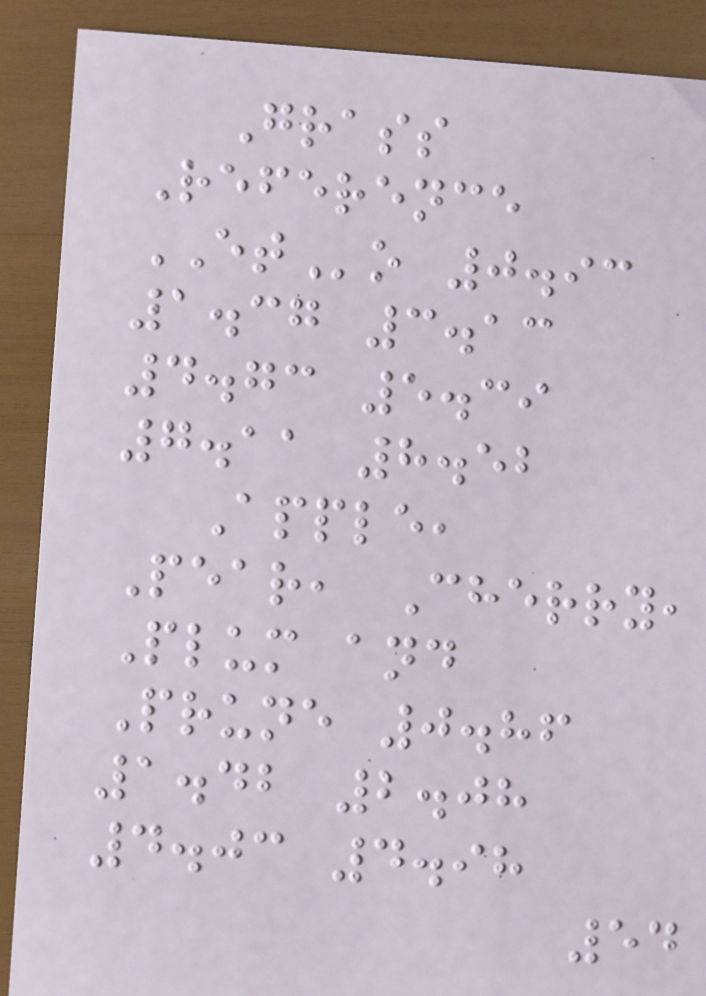Grass
Reference
ETo 0.93
1.37 3.13
4.73 5.39
7.11 8.52
Apple,
Pear, Cherry,
Plum and
Prune 0.86
1.42 2.08
4.03 4.98
54
